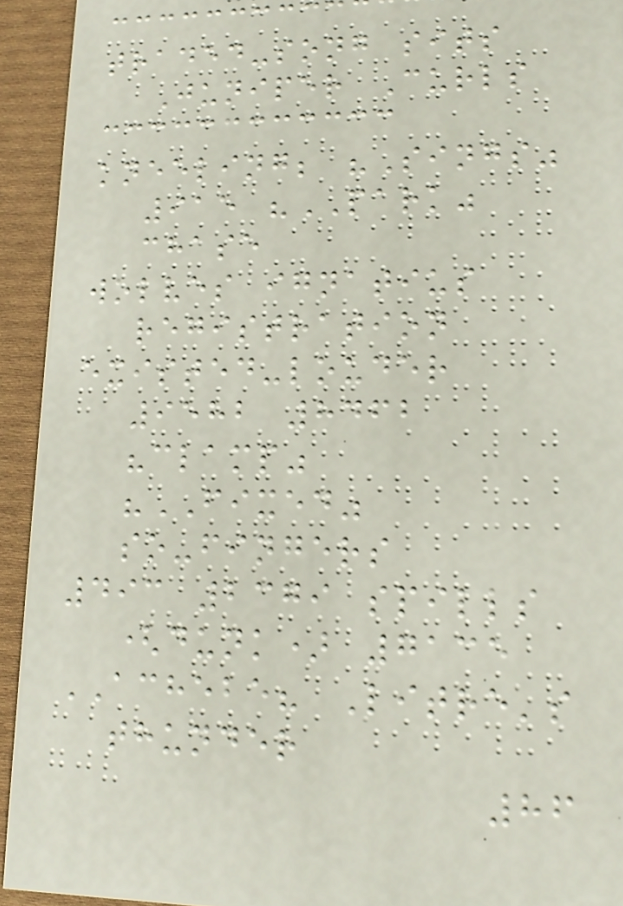traded-song sits
Juniper Curls
kneeling; "Sings"
915 "PARK"
chase
wolves ignatius
registration
existed-louder
9582 8462
"clamp"
"FIXED"
so-fingers
493 2379 spills
(dunk) 7135
ACHEBE? Litre's
thunder
86
